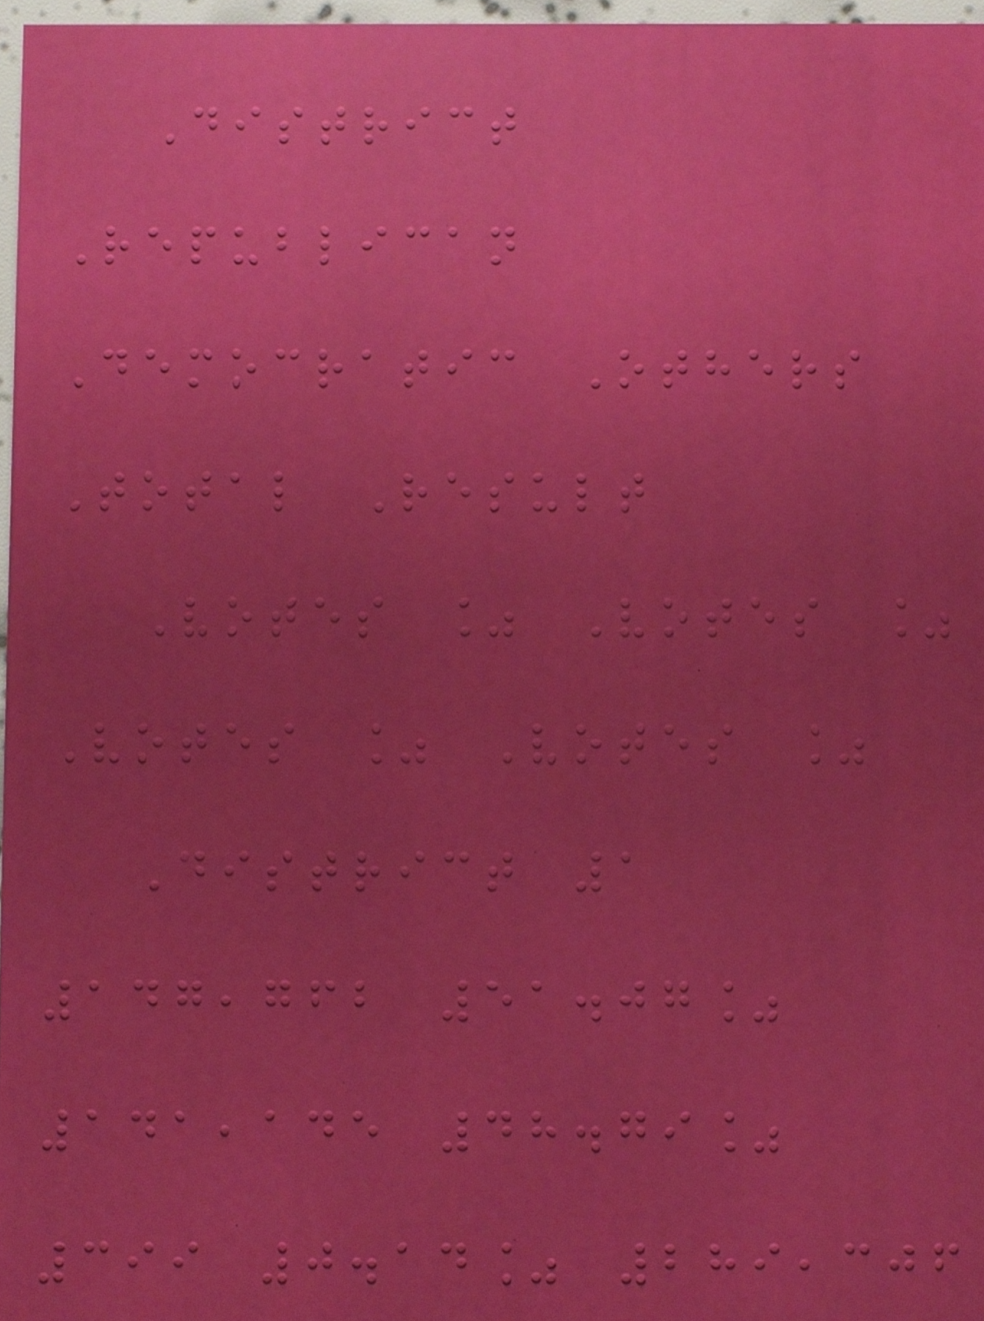District
Republican
Democratic Others
Total Result
Votes % Votes %
Votes % Votes %
District 1
147,762 51.07%
141,145 48.79%
399 0.14% 289,306
